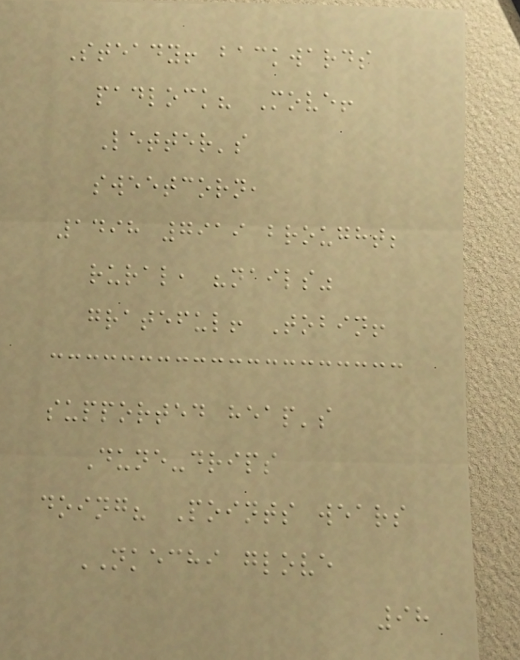Steady! backwards
padlock? Move!
Letter's
sweetcorn,
1498 7919 brought;
rural, "nails"
grateful! Tobin!
supported heap's
Dune-drips
doing? Points wears
NKECHI glove
98
